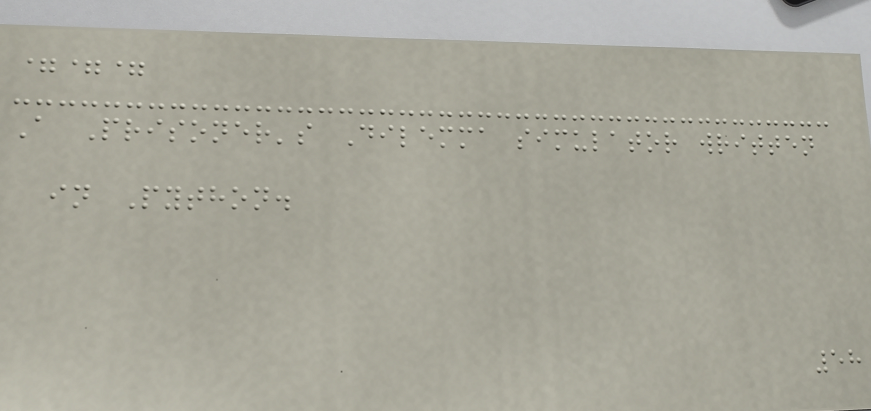===
A Prisoner's Dilemma simulator written
in Python.
58
